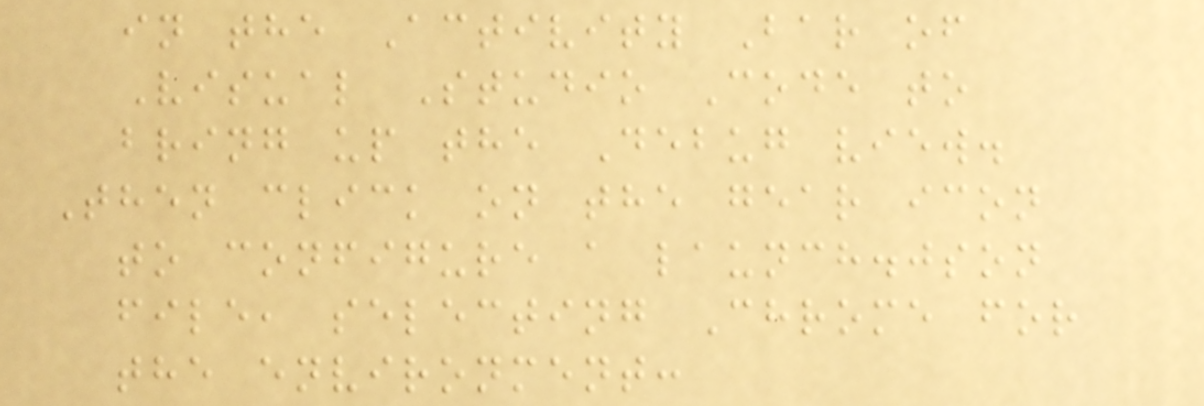in the Activity Bar of
Visual Studio Code to
bring up the Debug view.
Then click on the gear icon
to configure a launch.json
file, selecting Chrome for
the environment:
